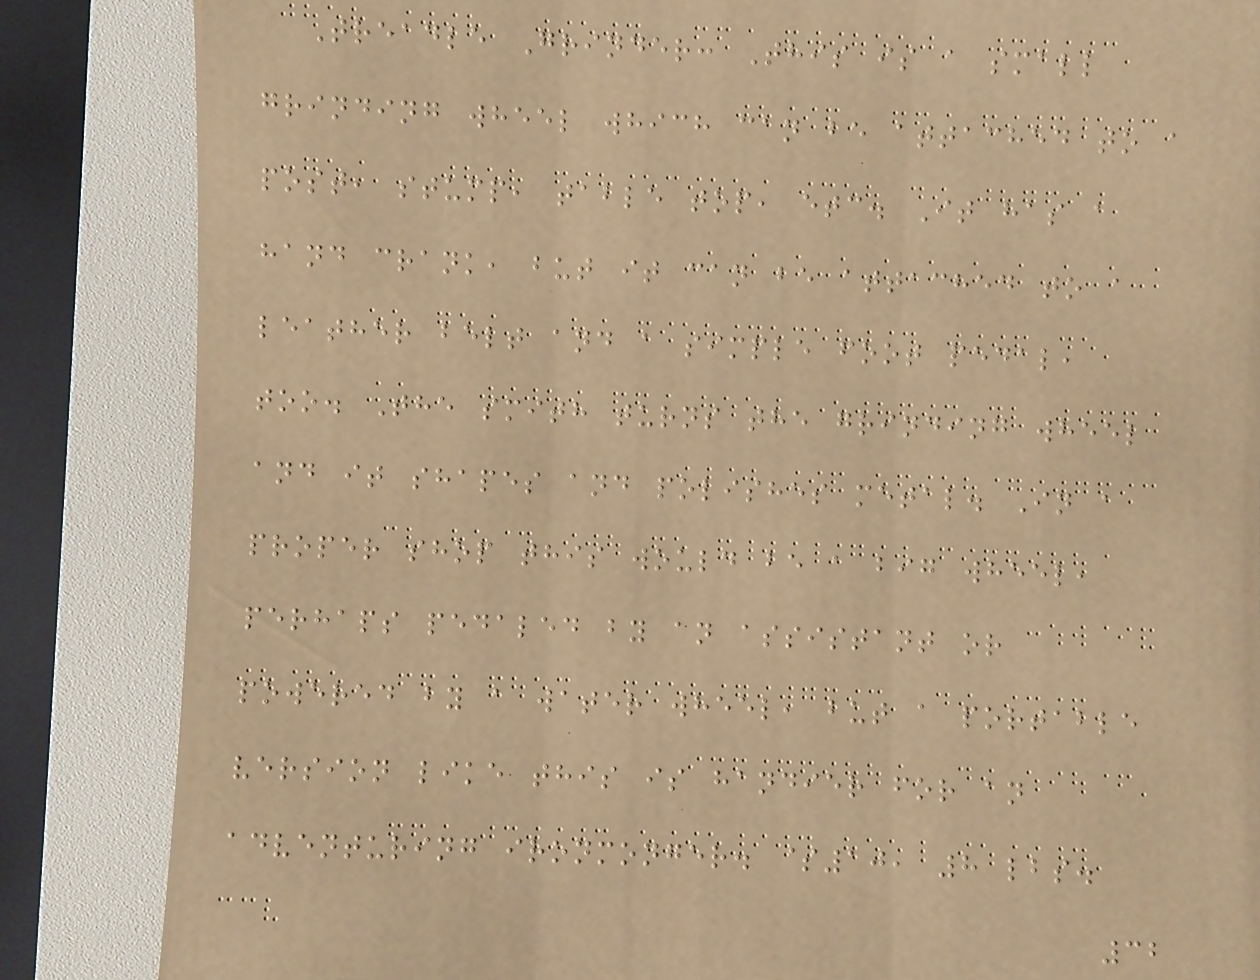Treadle Grinder: This is a small
grinding wheel which can be attached to a
post, stump, table top, etc. It has a
hand crank, but it can be attached to a
leather belt and a simple foot pedal,
too. The smith turns the grinding wheel
and it shapes and polishes metal. In a
proper shop this would be a big wheel,
perhaps pedaled by an assistant or
powered by a water wheel, but a portable
version like this is handier for an
adventuring ironmonger. $10, 8 lbs.
32
